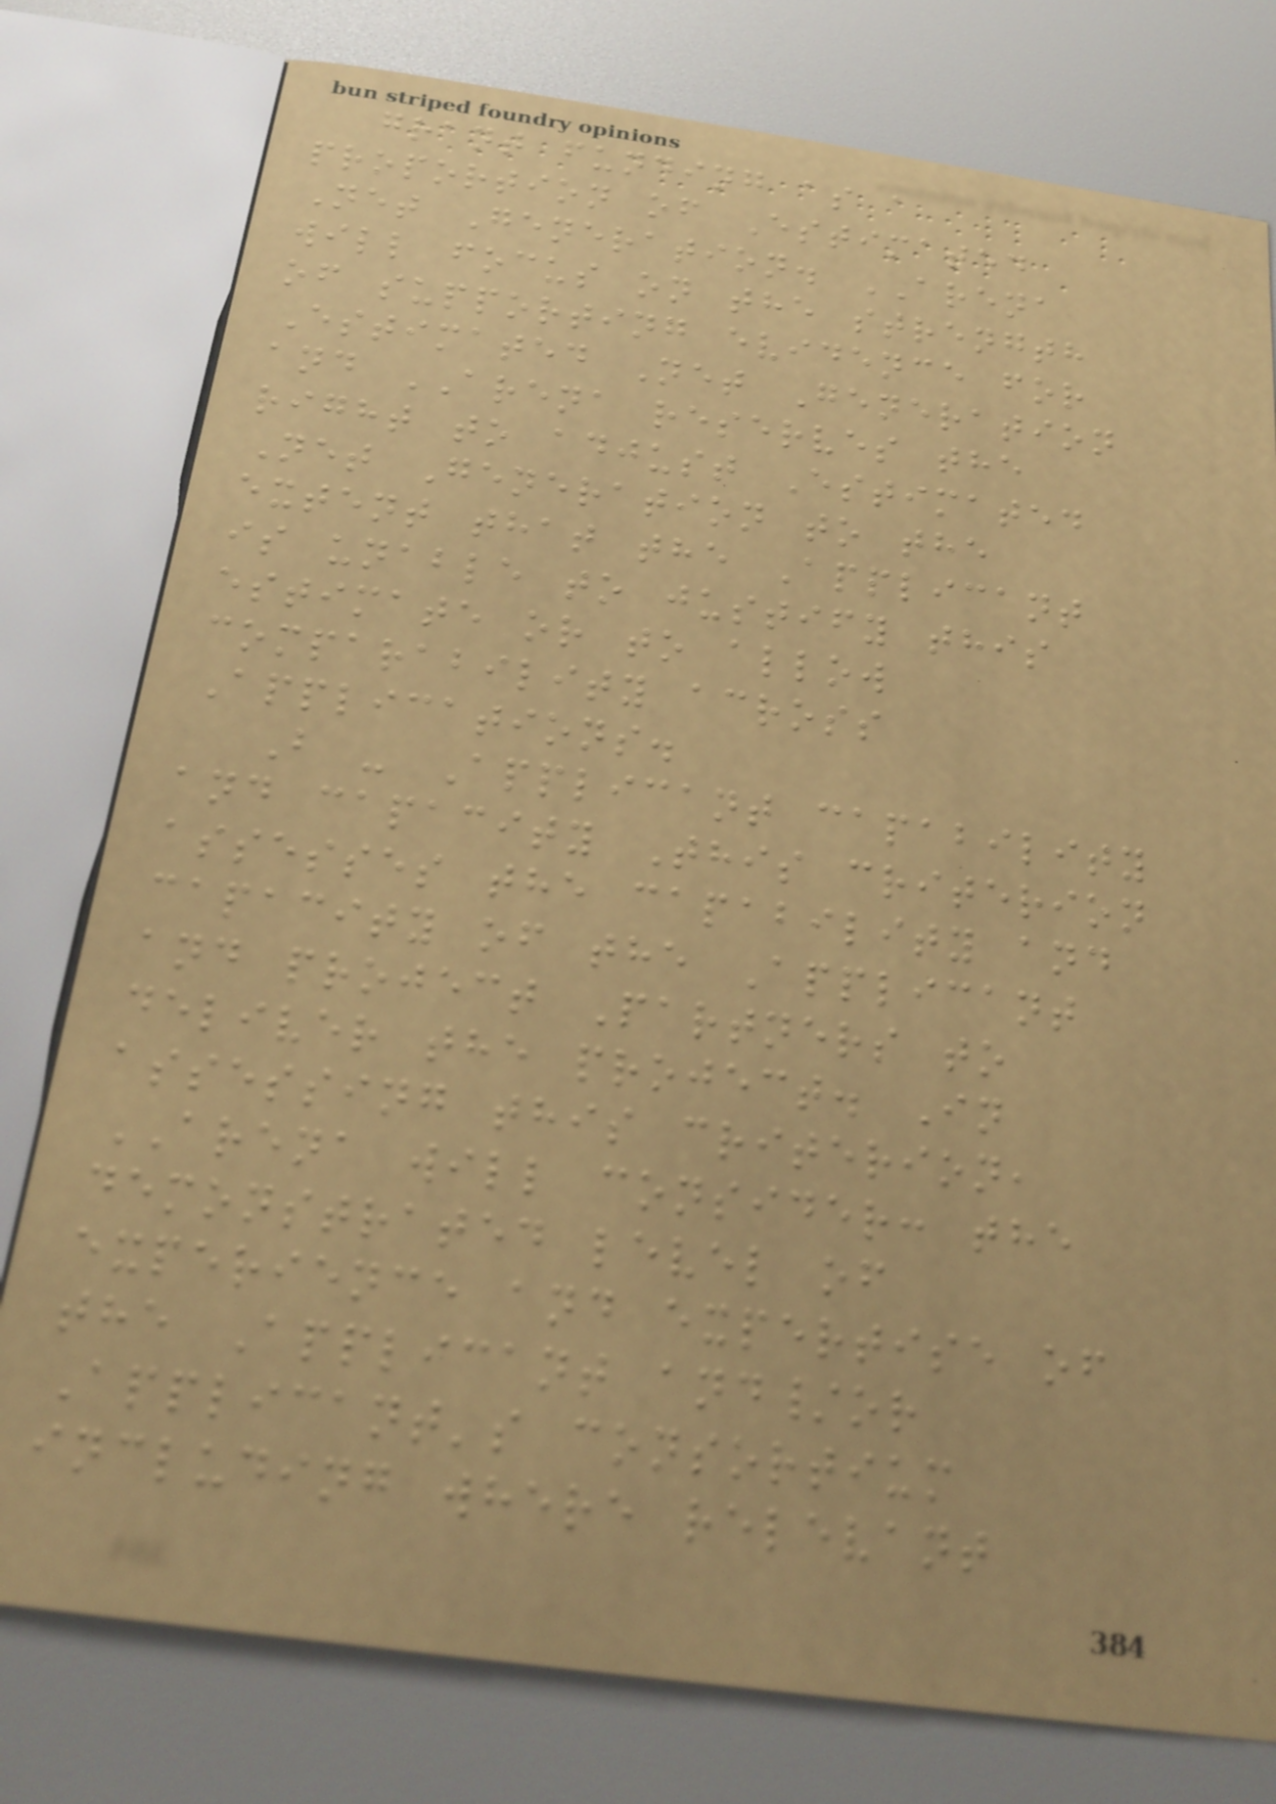grant funding as a
proportion of Estimated
Net Generation. ARENA
will focus on the strength
of supporting evidence for
Estimated Net Generation
and ARENA reserves the
right to adjust Estimated
Net Generation to the
extent that the Applicant
is unable to justify this
estimate or to allow
comparability across
Applications.
B - Applicant capability
and capacity This criterion
assesses the capability and
capacity of the Applicant
and project Partners to
deliver the project. In
assessing this criterion,
ARENA will consider: the
demonstrated level of
experience and expertise of
the Applicant and/or
Applicant's consortium
including where relevant
